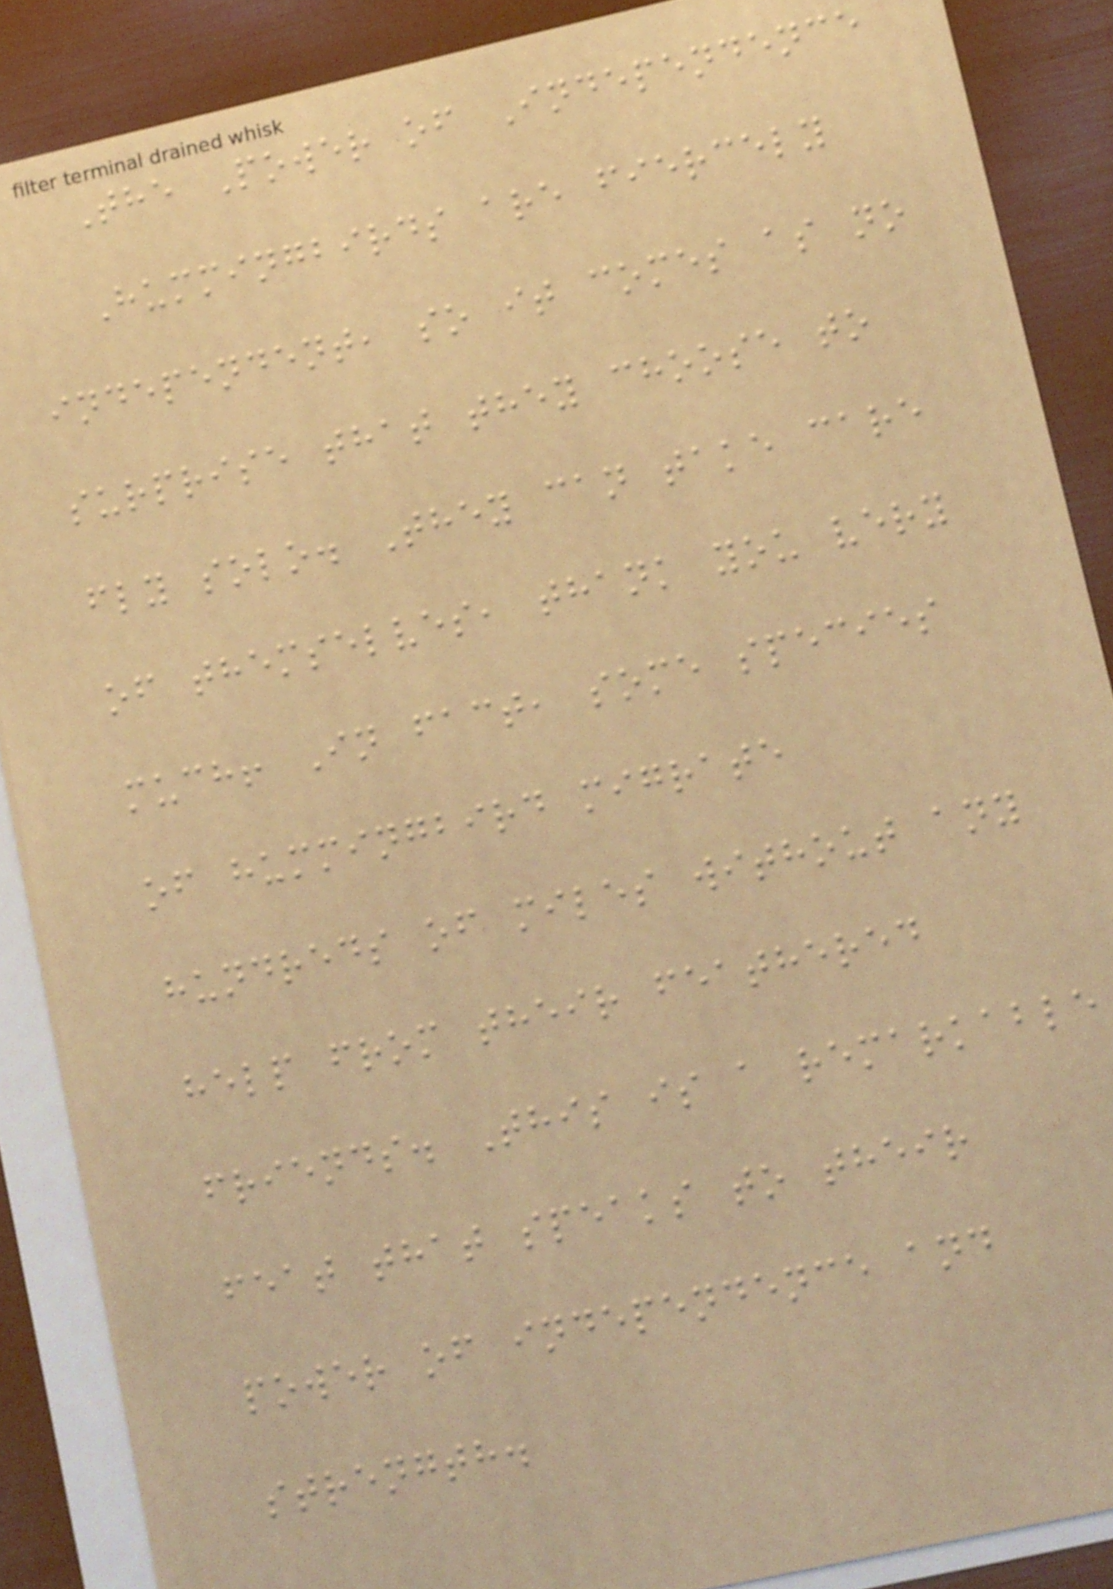The Power of Independence
Hummingbirds are fiercely
independent, so it comes as no
surprise that they choose to
fly solo. They can take care
of themselves, thank you very
much! In fact, some species
of hummingbird migrate
hundreds of miles without any
help from their feathered
friends. This is a remarkable
feat that speaks to their
power of independence and
strength.
